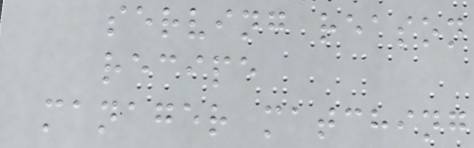serving reason
recipe
manager matching
